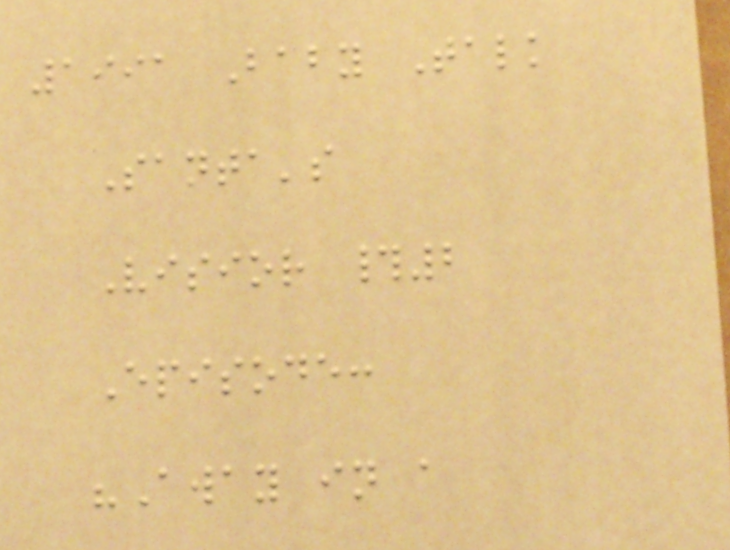1991 Baby Talk
Santa's
Visior #2
Episode:
"Away in a
